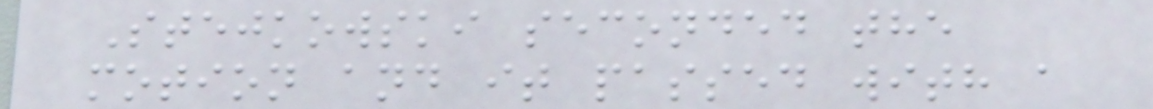Stejkowski seconded the
motion and it passed with a
